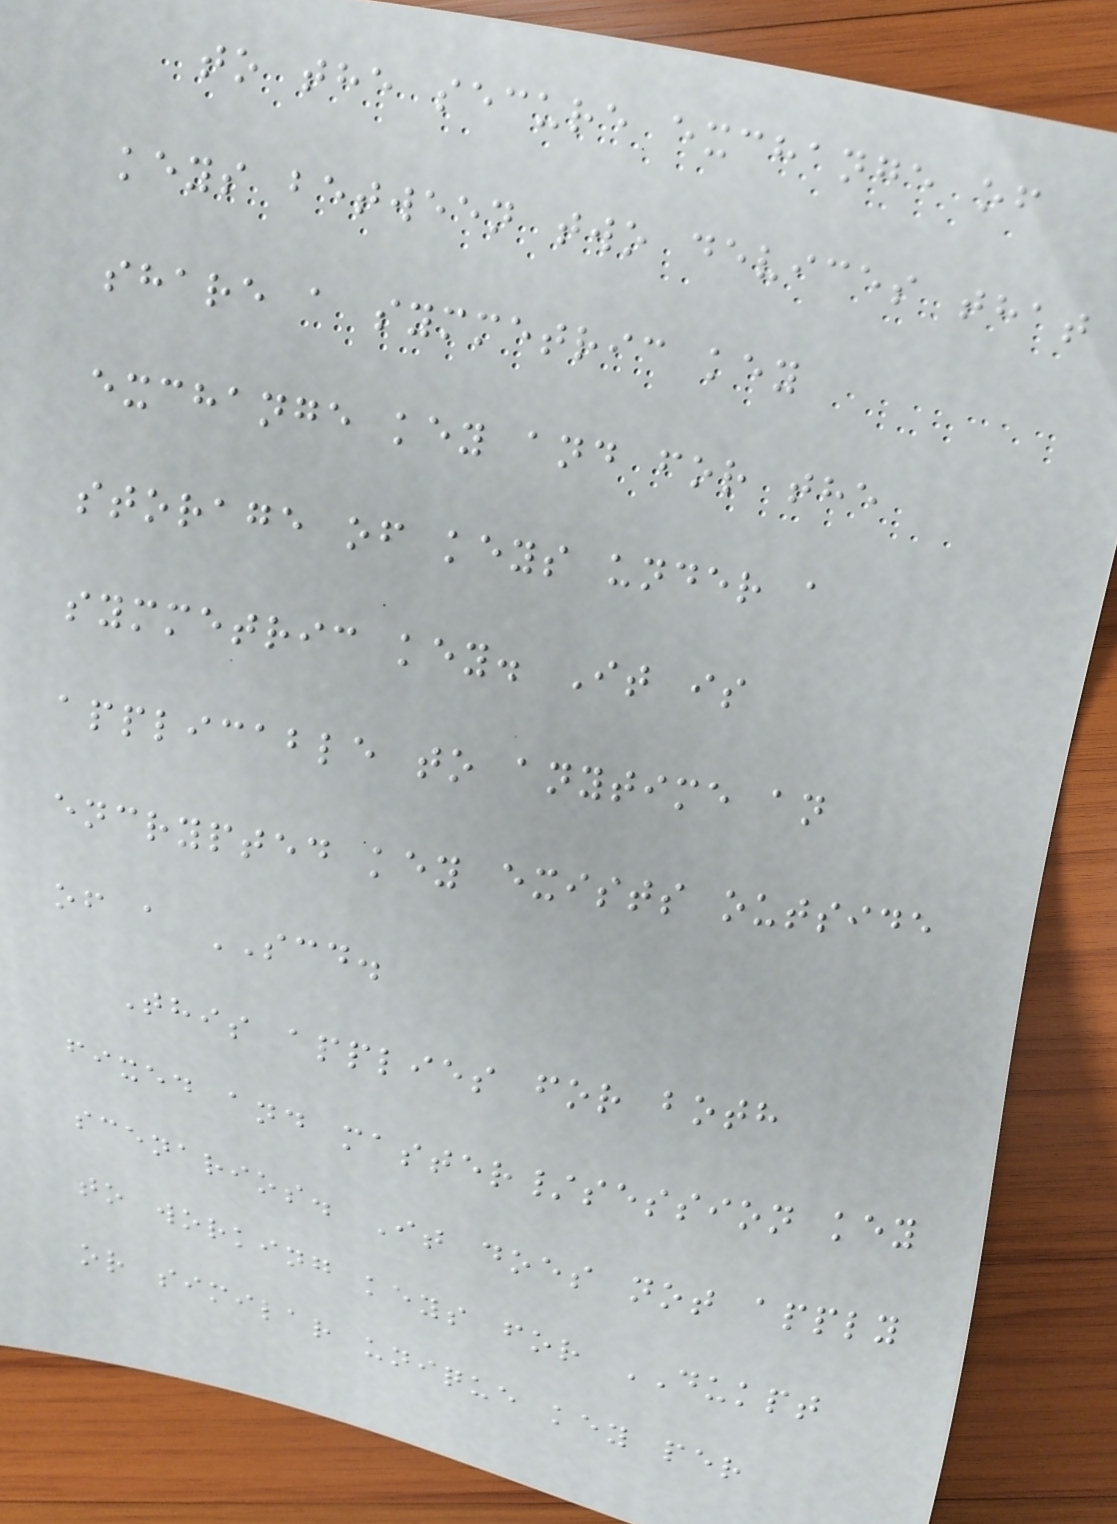to the secure exchange of
keys between two devices that
share a symmetric key
exchange key and for the
storage of keys under a
symmetric key. It is
applicable to anytime an
encrypted key exists outside
of a SCD.
This applies for both
fixed and master/session key
scenarios. It does not apply
to working keys for DUKPT
or similar unique key per
